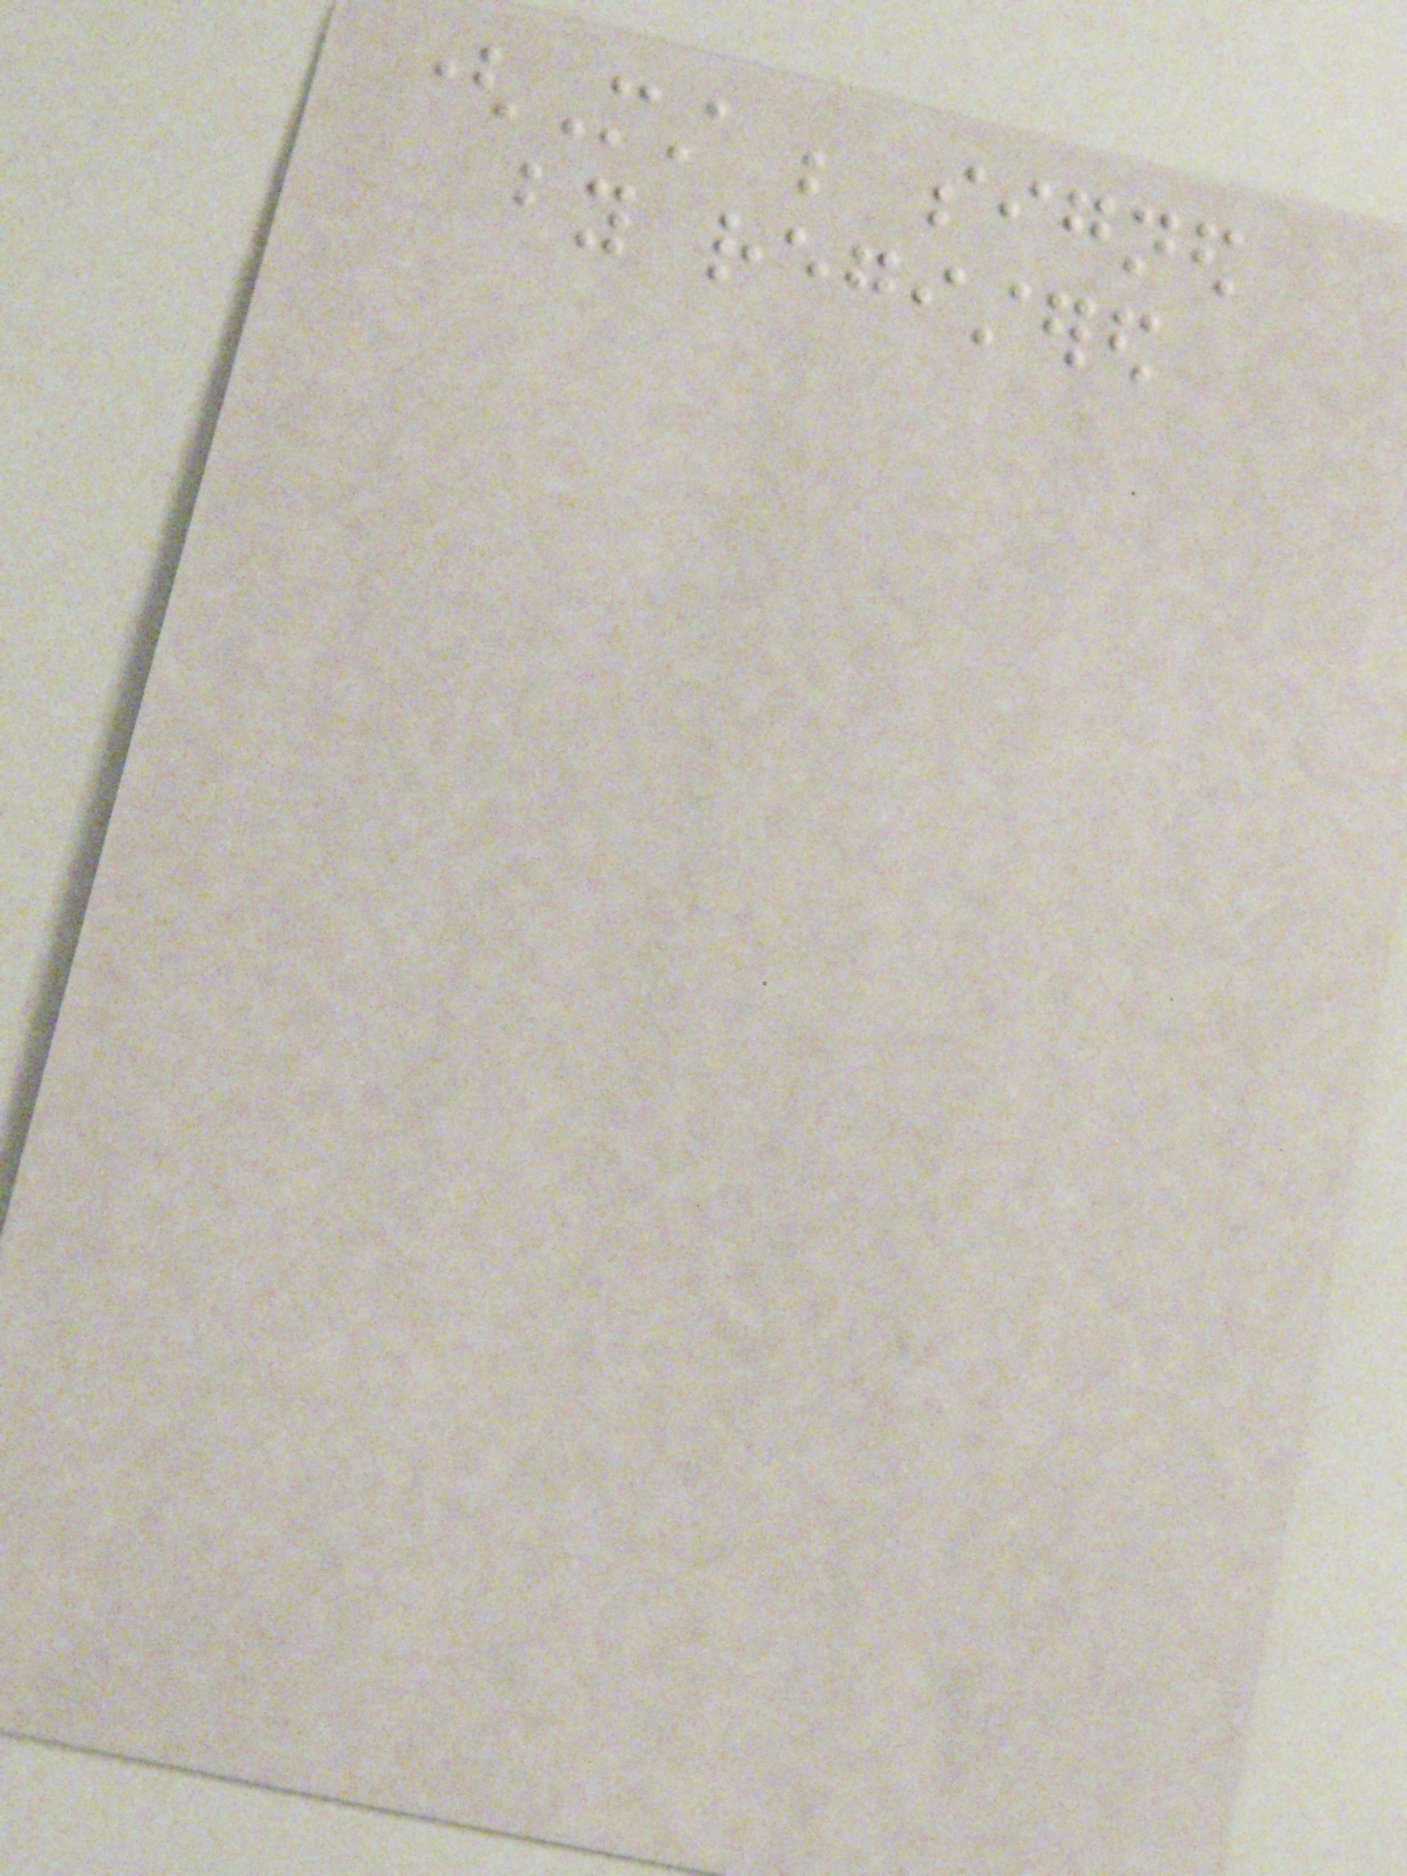(Must be signed
by registered
